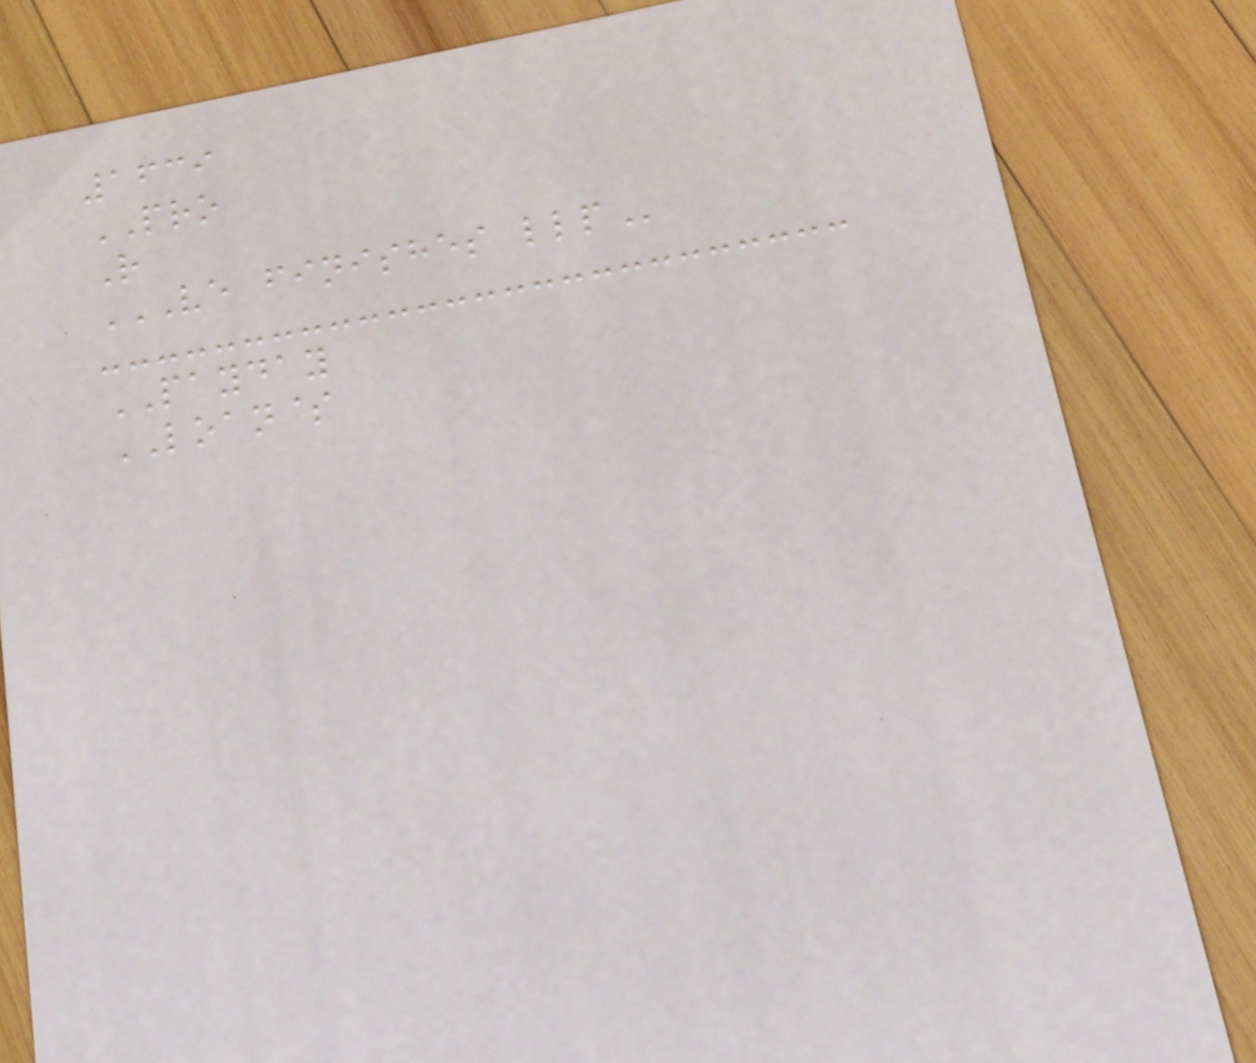1639
PRO
R
VE FINISHES LLP
PAYDAY
LOAN$
